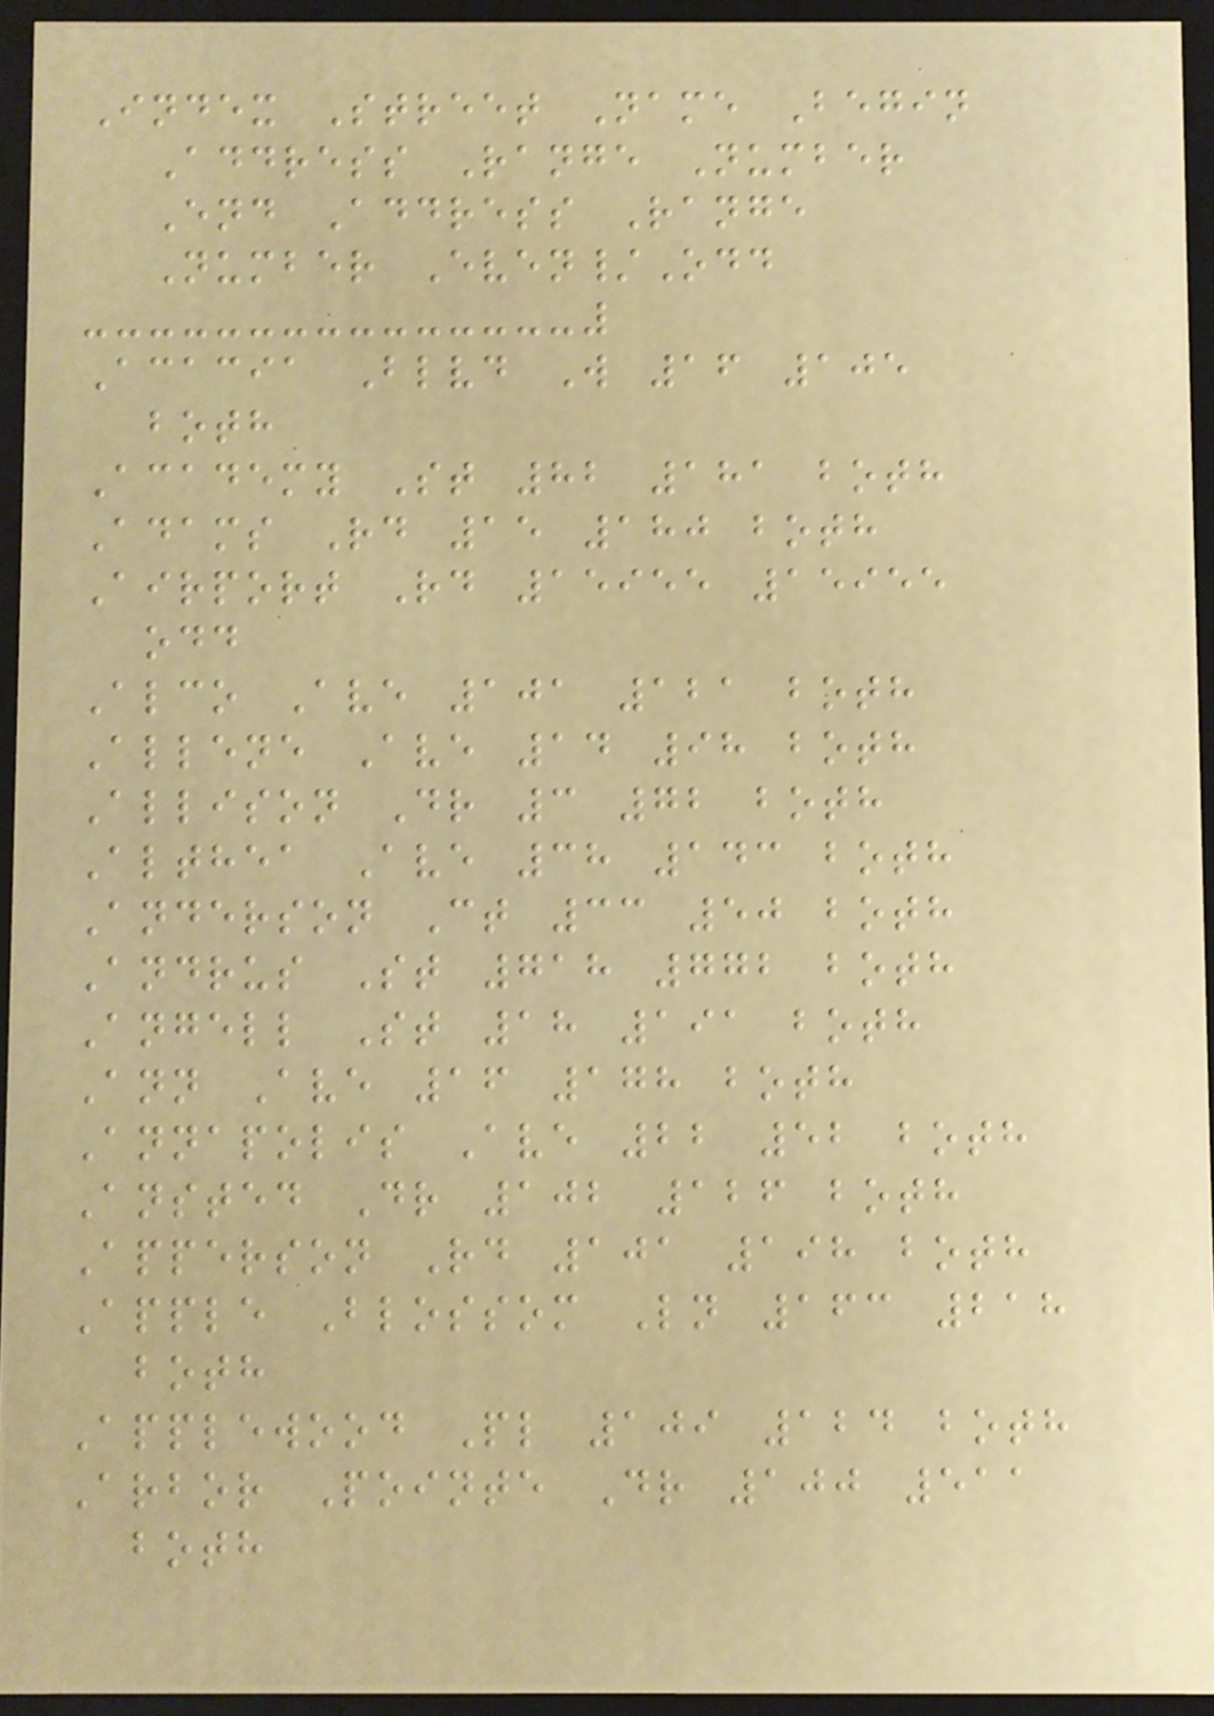Index Street Name Begin
Address Range Number
End Address Range
Number Even/Odd
Acacia Blvd W 16 105
both
Academy St 82 181 both
Adams Rd 15 180 both
Airport Rd 15955 15955
odd
Alco Ave 101 121 both
Allene Ave 14 98 both
Allison Dr 3 72 both
Althea Ave 38 143 both
Anderson Ct 33 50 both
Andrus St 718 772 both
Angell St 18 191 both
Ann Ave 16 178 both
Annapolis Ave 22 52 both
Ansted Dr 102 126 both
Apperson Rd 101 198 both
Apple Blossom Ln 163 218
both
Applewood Pl 109 124 both
Arbor Pointe Dr 100 511
both
